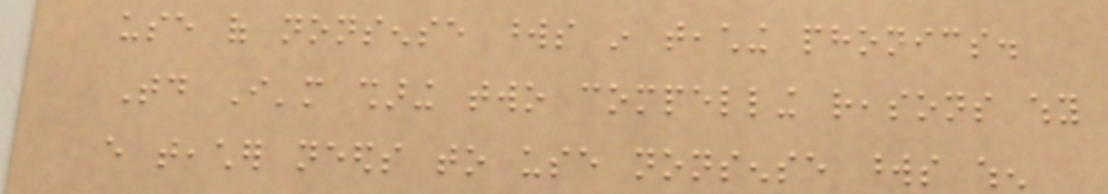use of nonsense words in teaching phonics.
Today I'm sharing two compelling reasons why
every teacher needs to use nonsense words when
